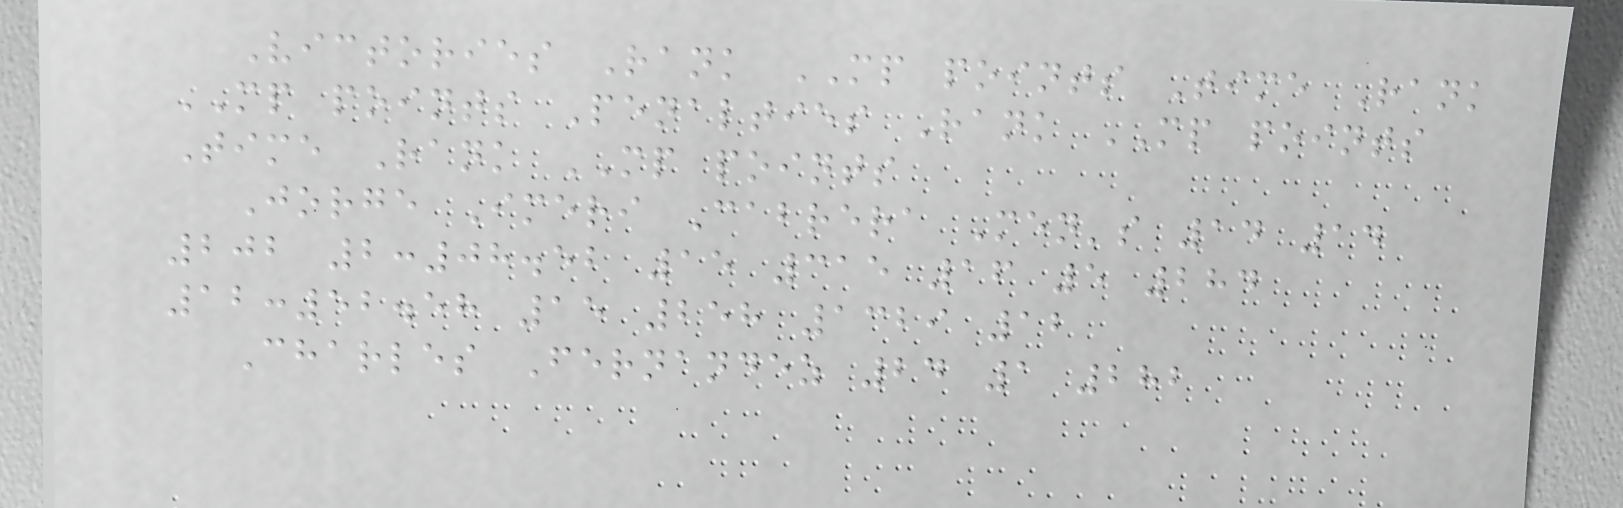Victories Rank MP points Time Rank
MP points Penalties Rank MP points
Time Rank MP points
Jorge Imeri Cabrera Men's 14 14
202 2:08.52 15 315 16 5 284
12:52.58 15 258 1329 12
Charles Fernandez 24 1 282
